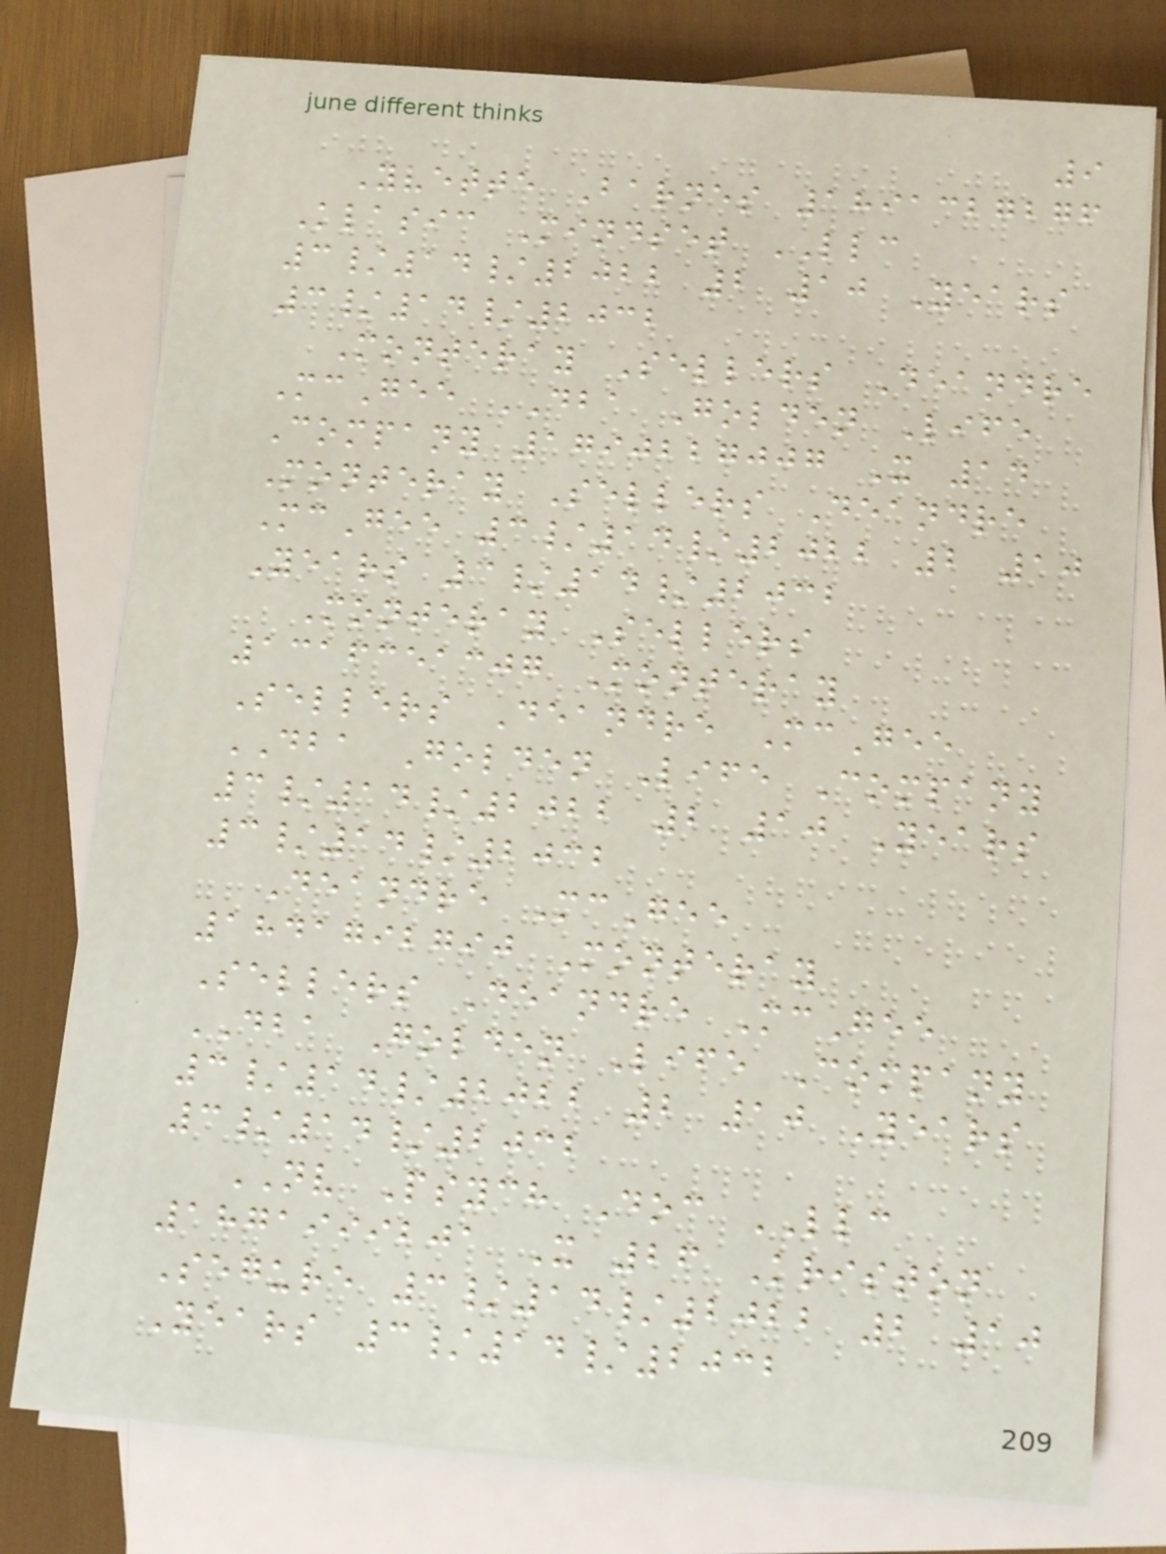9
Yvette Barnes 1891327276
Klasic Mindset LLC
3/14/2022 2 10 Years
3/14/2032
Monteray Sellers Deandre
McGee DBA Golden Life
Company 1790227007 X 14
Monteray Sellers Deandre
McGee 3/14/2022 2 10
Years 3/14/2032
Monteray Sellers
1316351307 Monteray
Sellers Deandre McGee
DBA Golden Life Company
3/14/2022 2 10 Years
3/14/2032
Deandre McGee
1841792790 Monteray
Sellers Deandre McGee
DBA Golden Life Company
3/14/2022 2 10 Years
3/14/2032
NV Psych Doc LLC
1871999201 X 26 Kriston
Segure 3/14/2022 2 10
Years 3/14/2032
